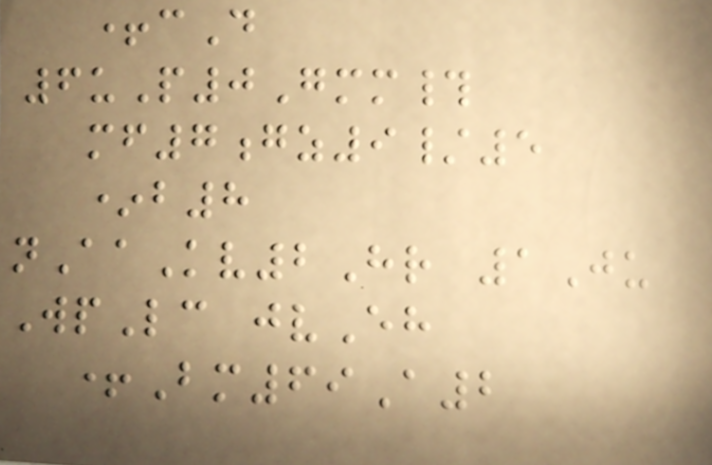+cD
6uP0Gmm#
mf7gz9/5
*b8
nAaKv2Hr 1Ju
WpLc jvEh
+Bm69A2
